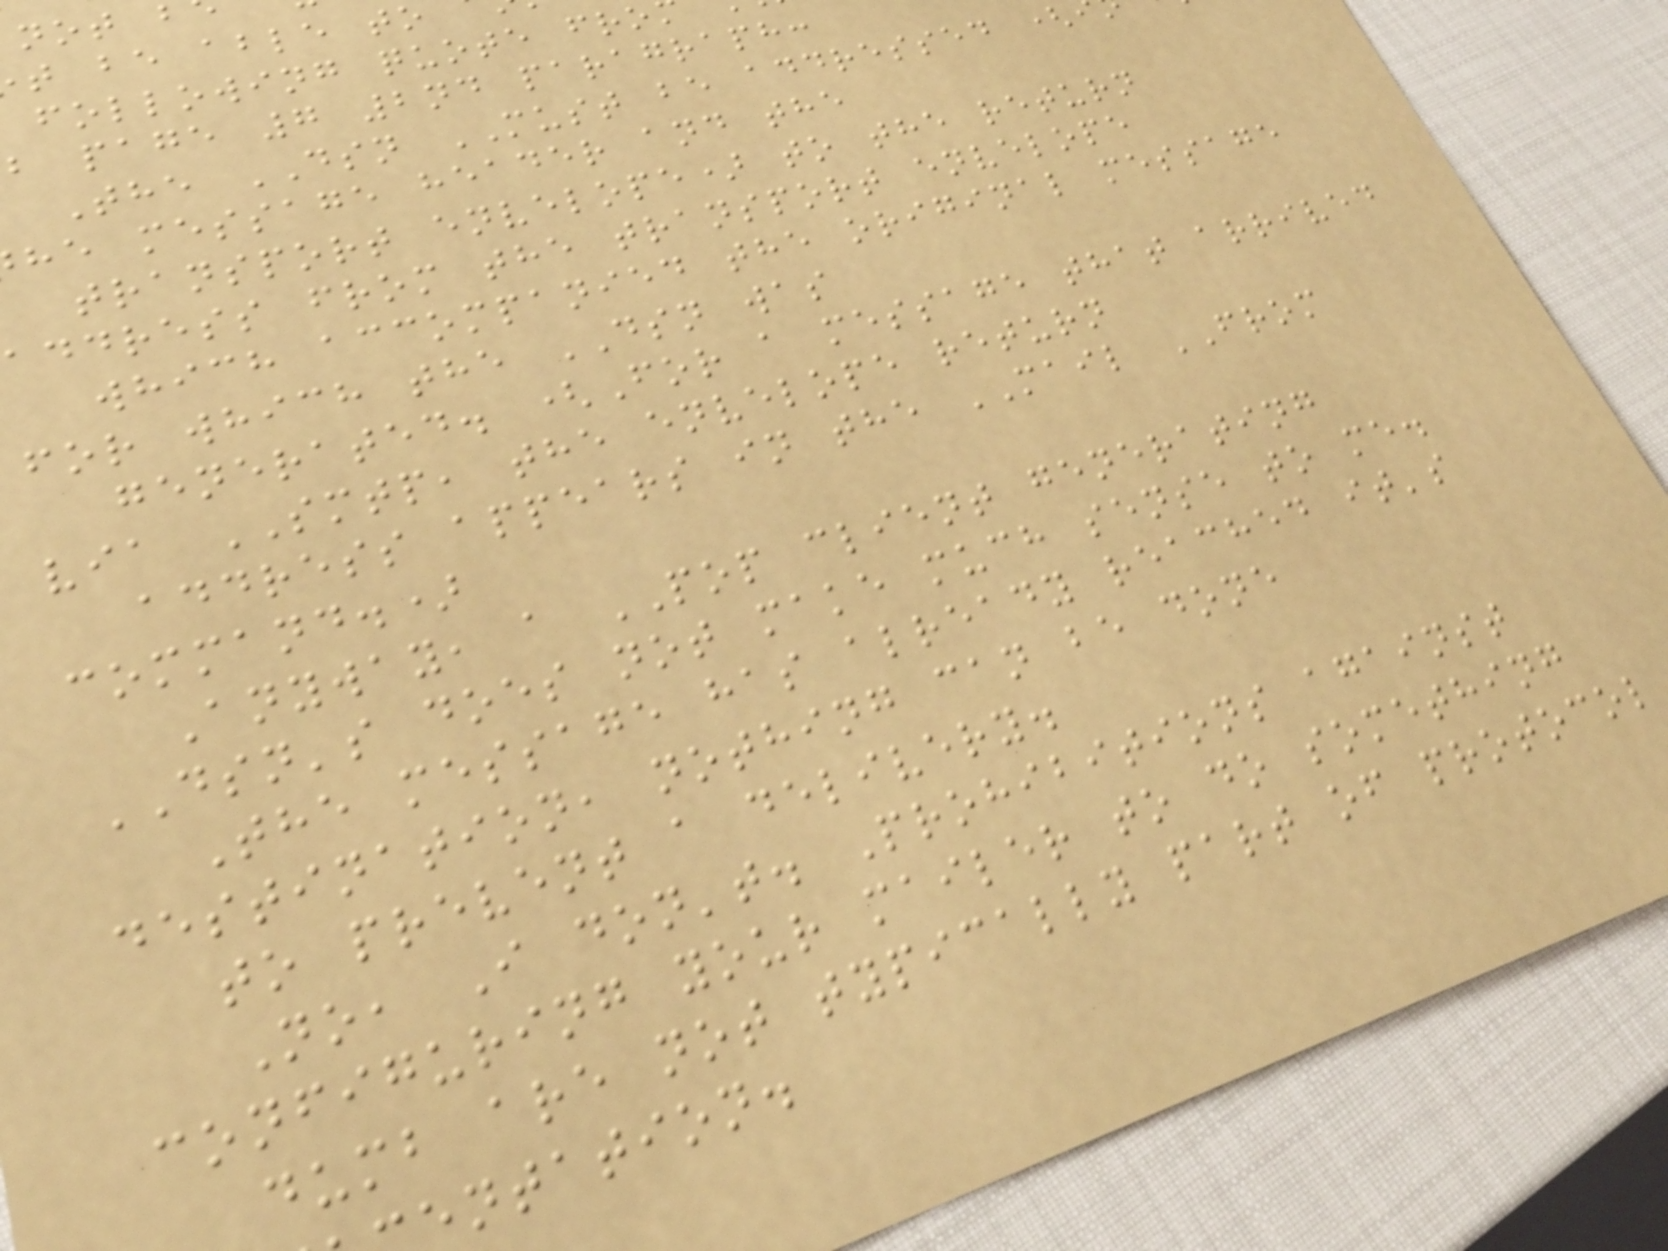t be able to
following quote fro
b page 7 2nd paragraph:
The DSN MUST be addressed (
he message header and the
transport envelope) to the return
address from the transport envelope
which accompanied the original message
for which the DSN was
generated. (For a message that arrived
via SMTP, the envelope return
address appears in the MAIL FROM
command.)
Anyway, a POP client generating
DSN's does not make much sense to me.
The message has already reached it's
destination, nothing can be done
to prevent a delivery.
No, I don't. Prohibitions against
configuring your mailer to do something
dumb are not typically part of protocol
entation.
